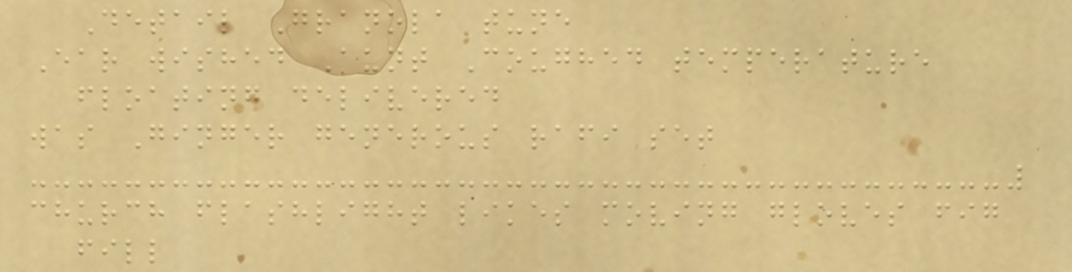Detail Granola tune
Ear wished Aunt Coughed temperature
floating delivered
was Ginger generous rafi set
church flashlight likes moving gloves fig
fill
